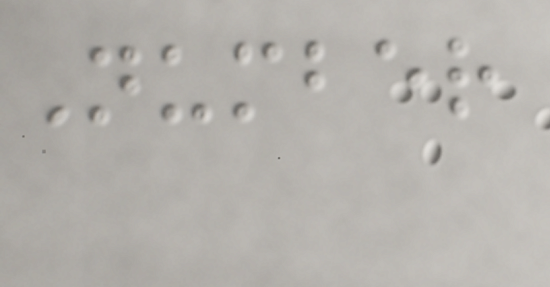Number
